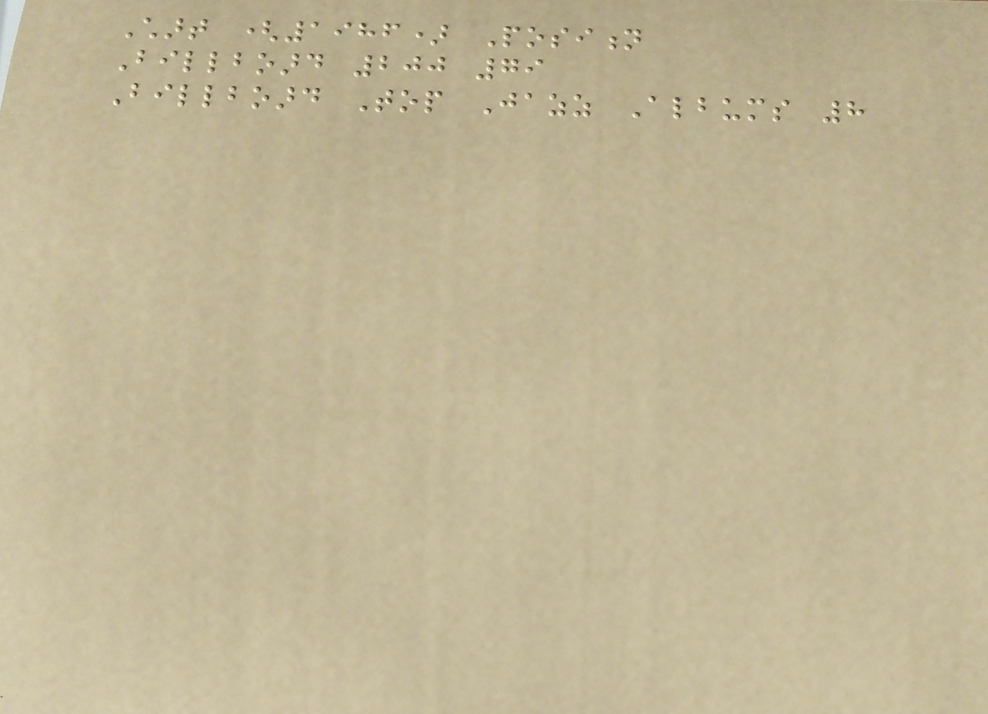Chart (1986) Position
Billboard 200 79
Billboard Top Jazz Albums 8
